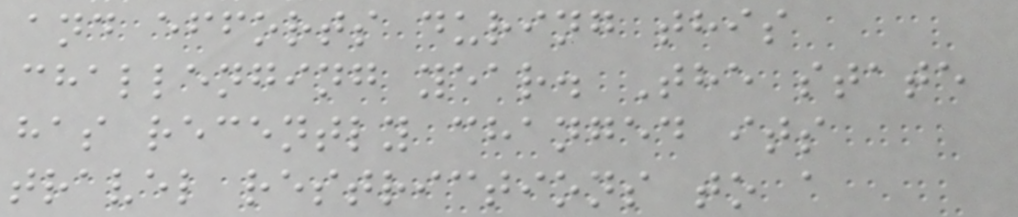and efforts during this
challenging year. The state
has recently changed its
travel restrictions to a
